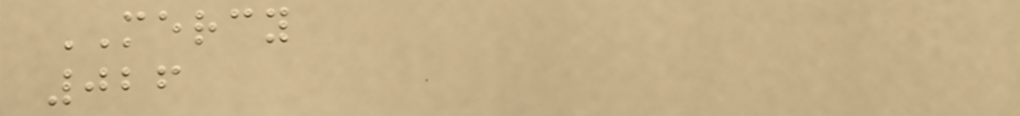MERCY
026
